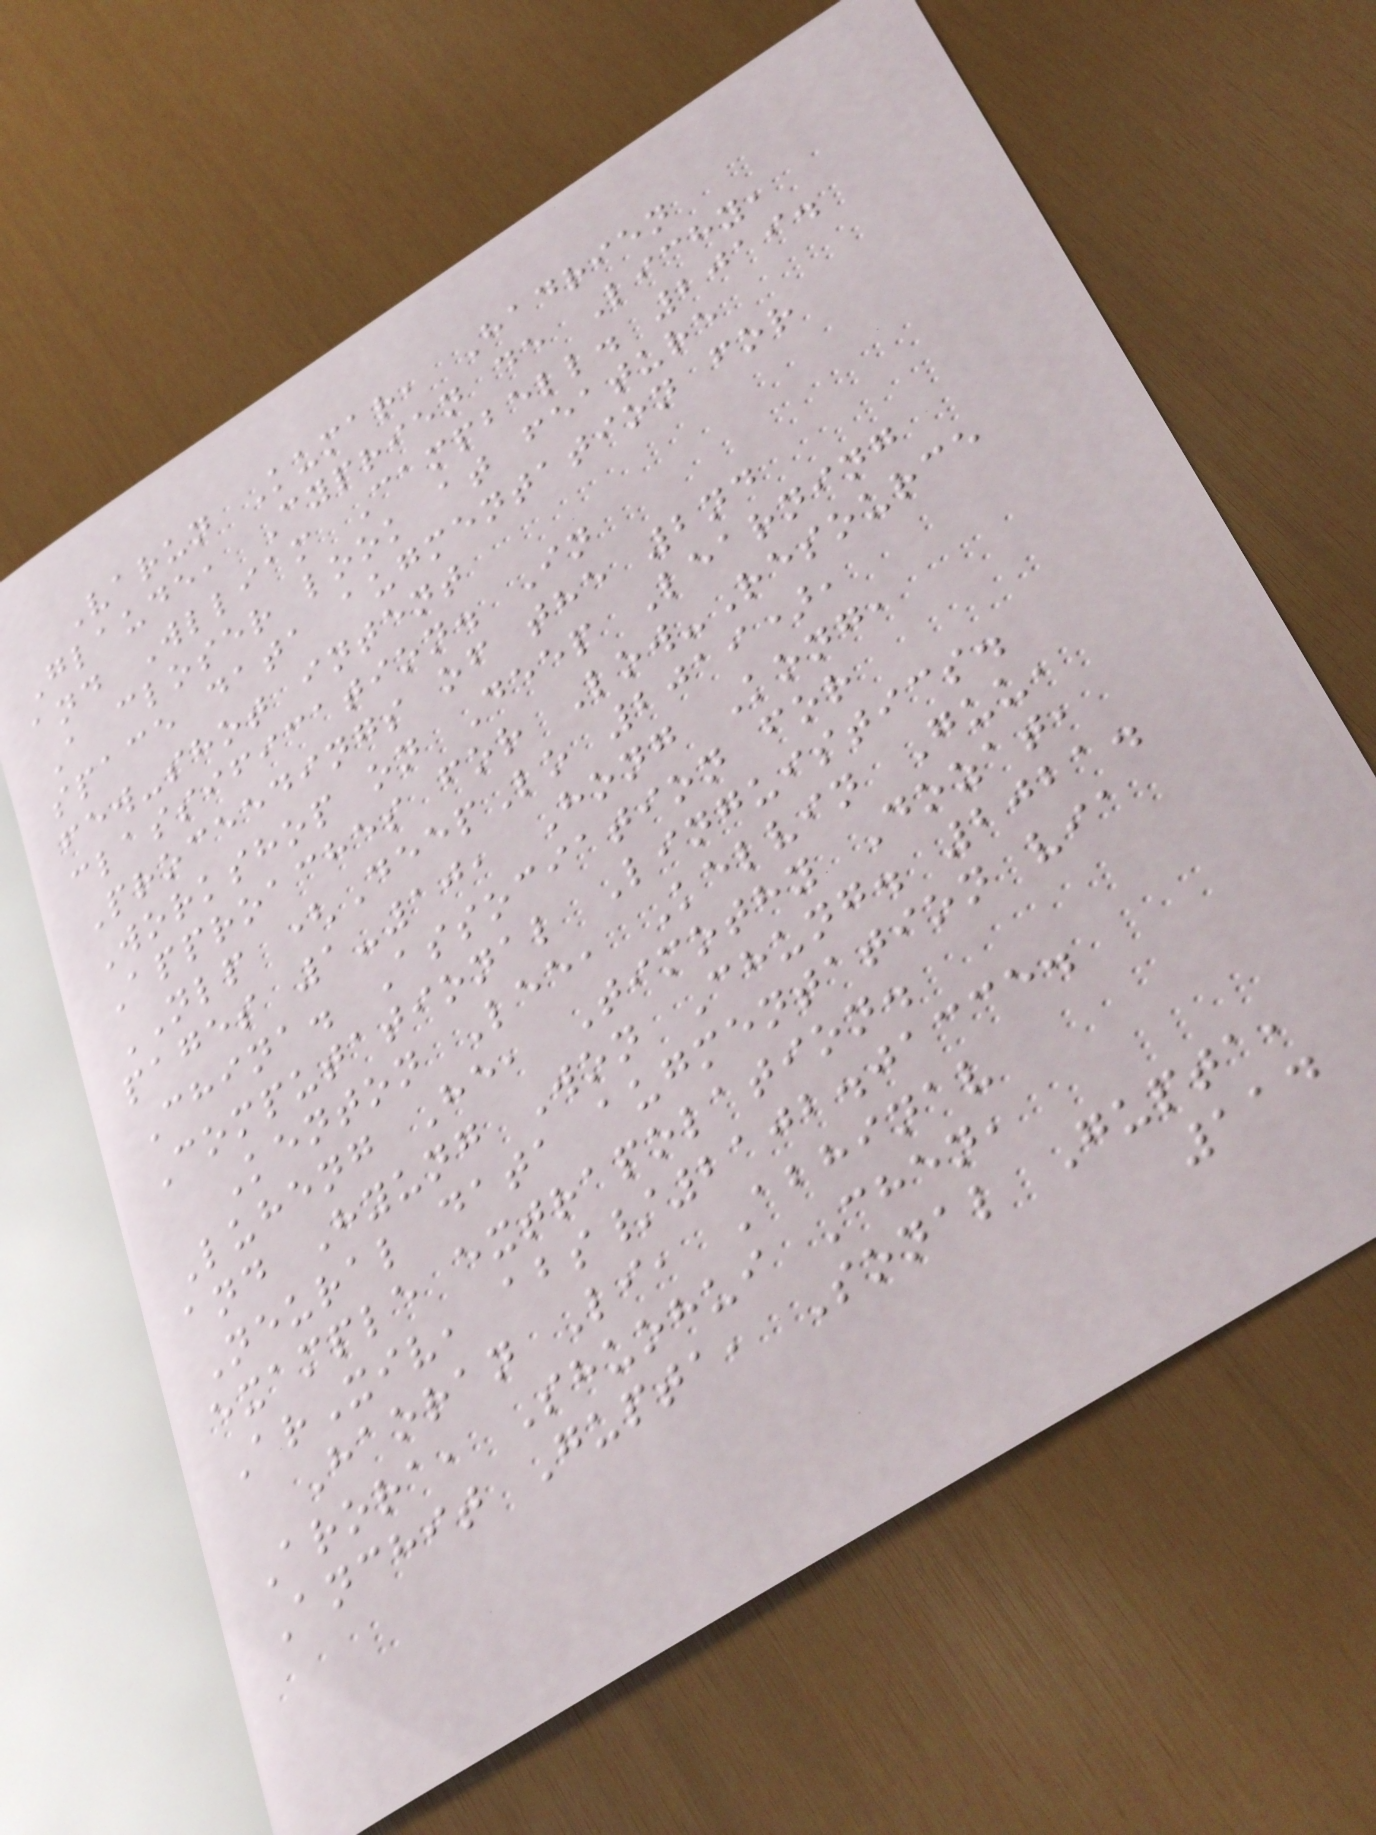Varun Kumar, Hadrien
Glaude, Cyprien de Lichy,
and Wlliam Campbell. 2019.
A closer look at feature
space data augmentation for
few-shot intent
classification. In
Proceedings of the 2nd
Workshop on Deep Learning
Approaches for Low-Resource
NLP (DeepLo 2019),
pages 1-10, Hong Kong,
China. Association for
Computational Linguistics.
Kenton Lee, Kelvin Guu,
Luheng He, Timothy Dozat,
and Hyung Won Chung. 2021.
Neural data augmentation via
example extrapolation.
ArXiv, abs/2102.01335.
Haoran Li, Abhinav
Arora, Shuohui Chen,
Anchit Gupta, Sonal Gupta,
114
